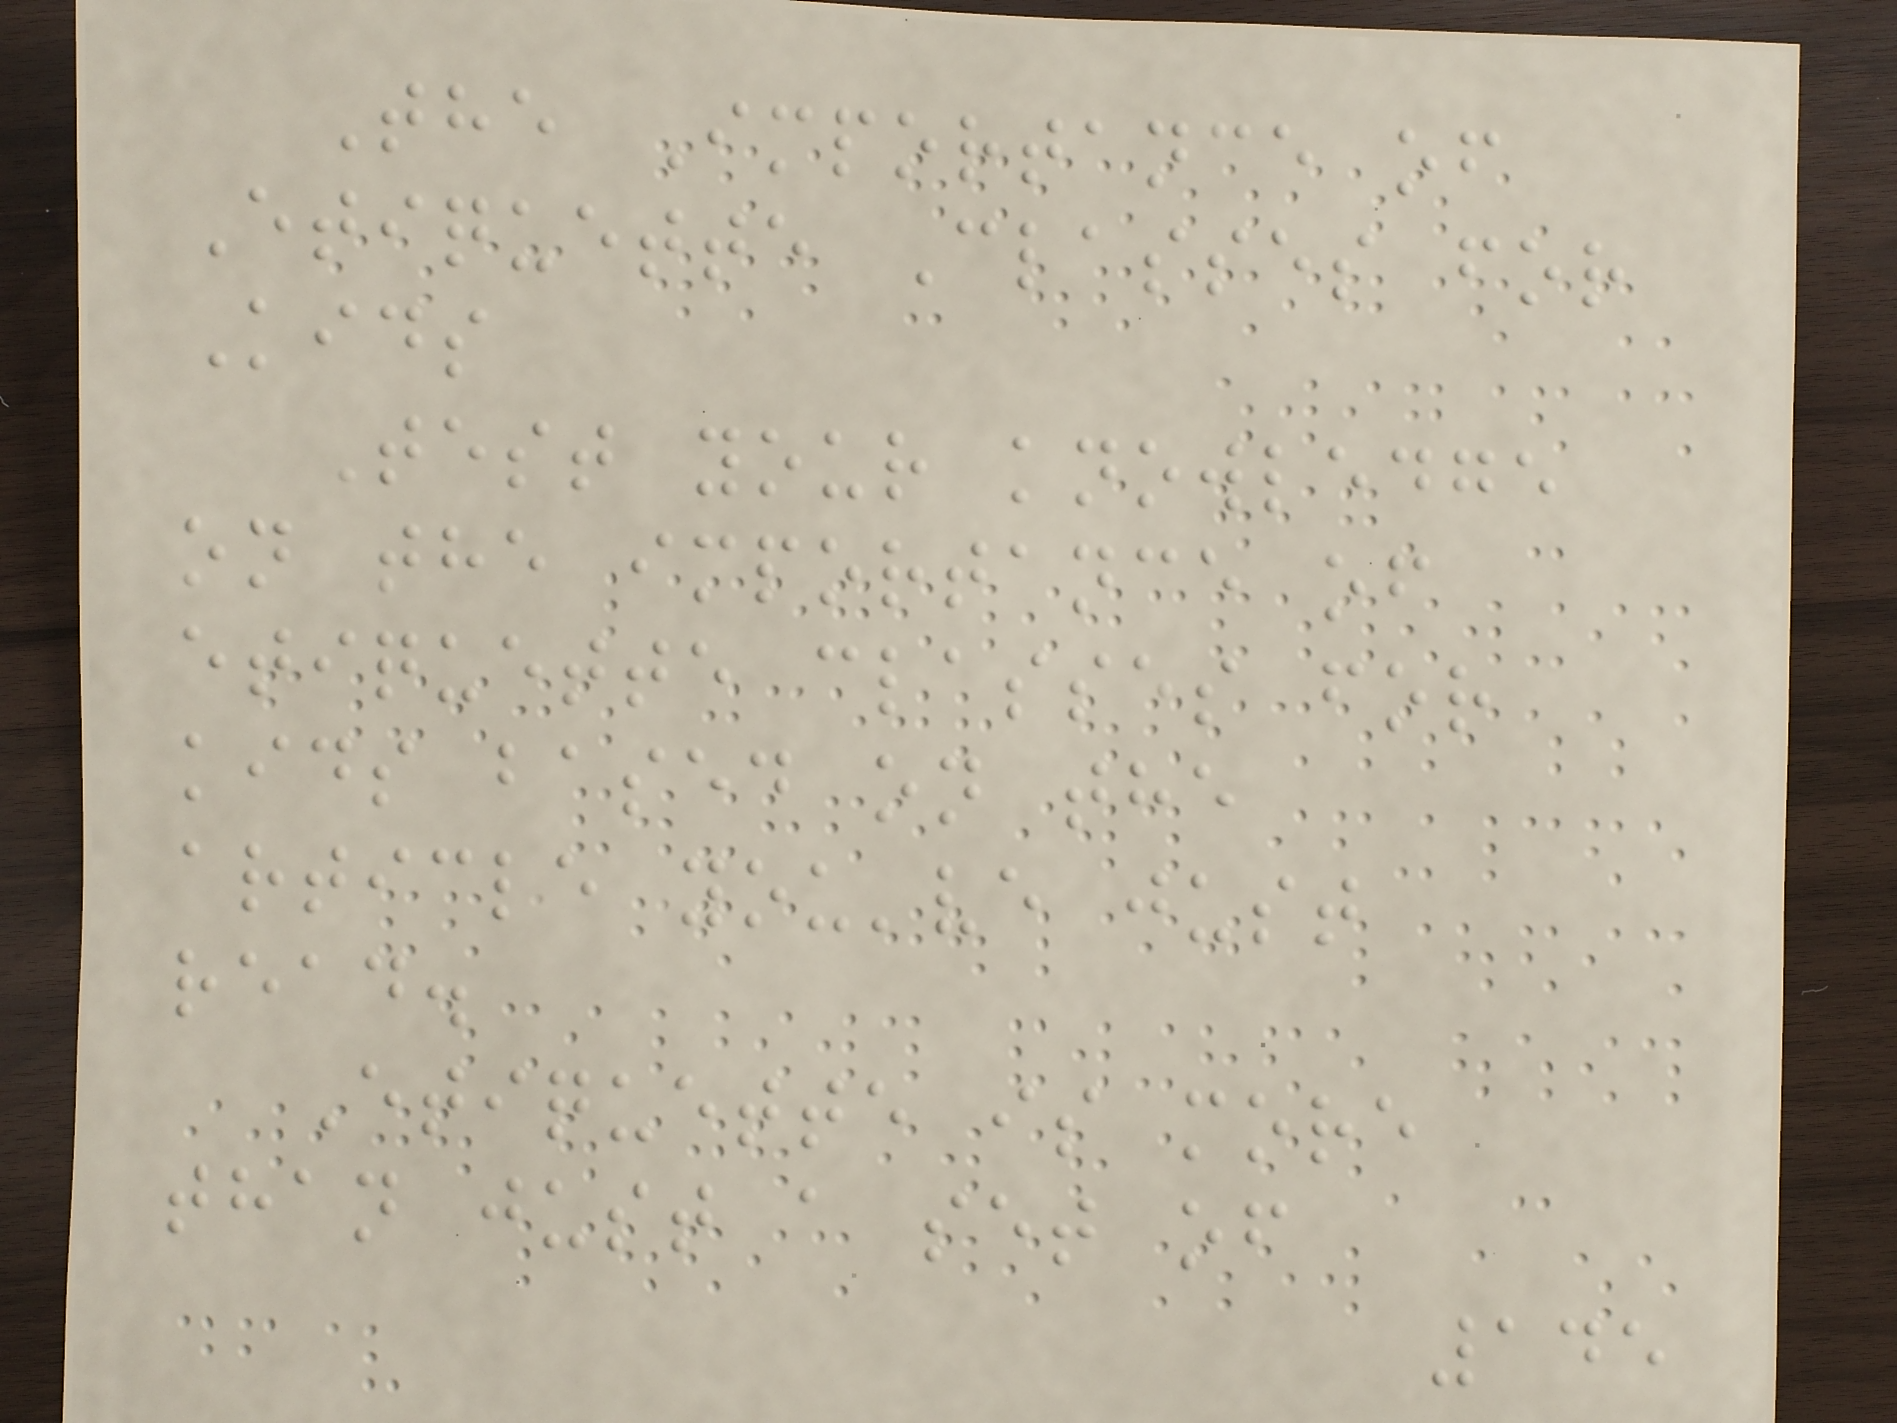The Importance of
Etiquette Classes for
Kids
Test your knowledge
on the importance of
etiquette classes for
kids based on the
article you've just
read.
Etiquette is more
than just a set of
145
